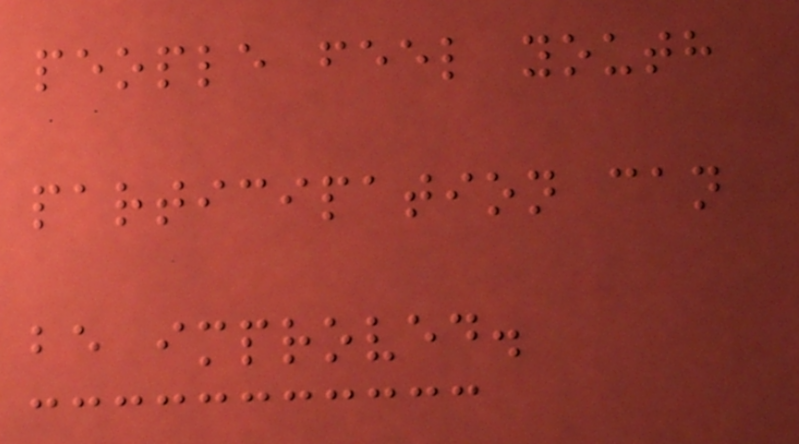people feel youth
participation can
be improved.
